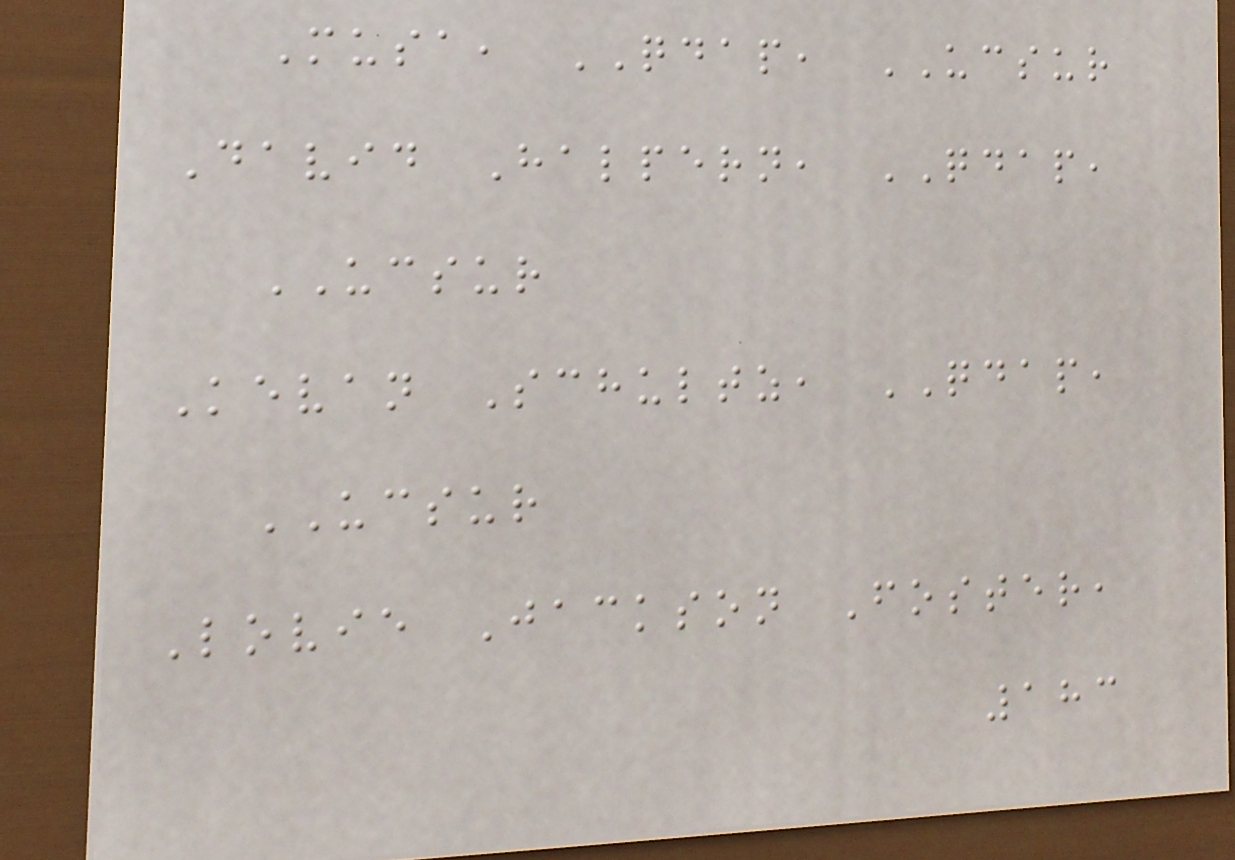Musa, QDAP, UCSUR
David Halpern, QDAP,
UCSUR
Kevan Schultz, QDAP,
UCSUR
Lovie Jackson Foster,
183
